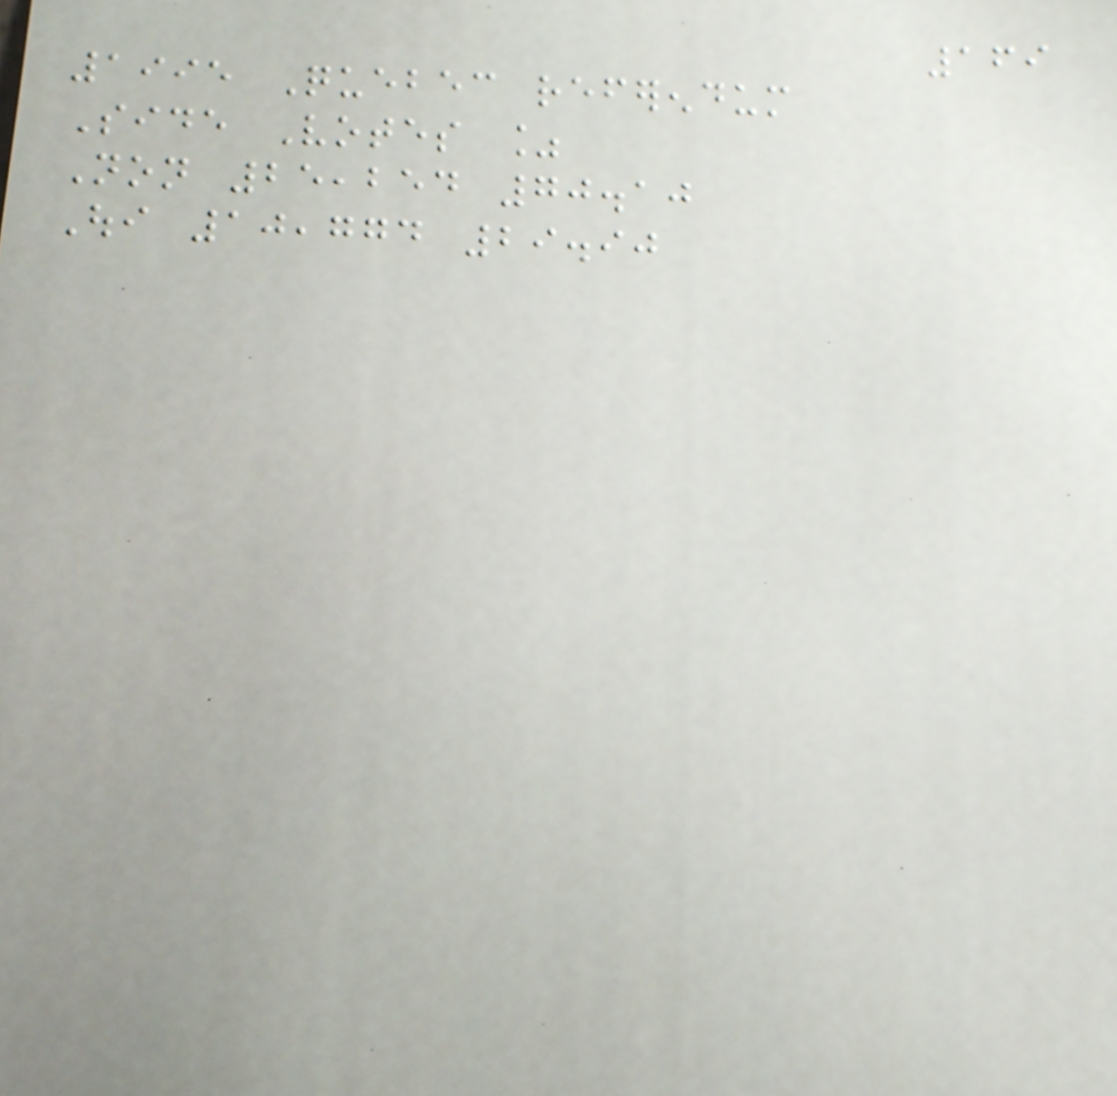169
1995 Quebec referendum
Side Votes %
Non 25,254 70.10
Oui 10,774 29.90
